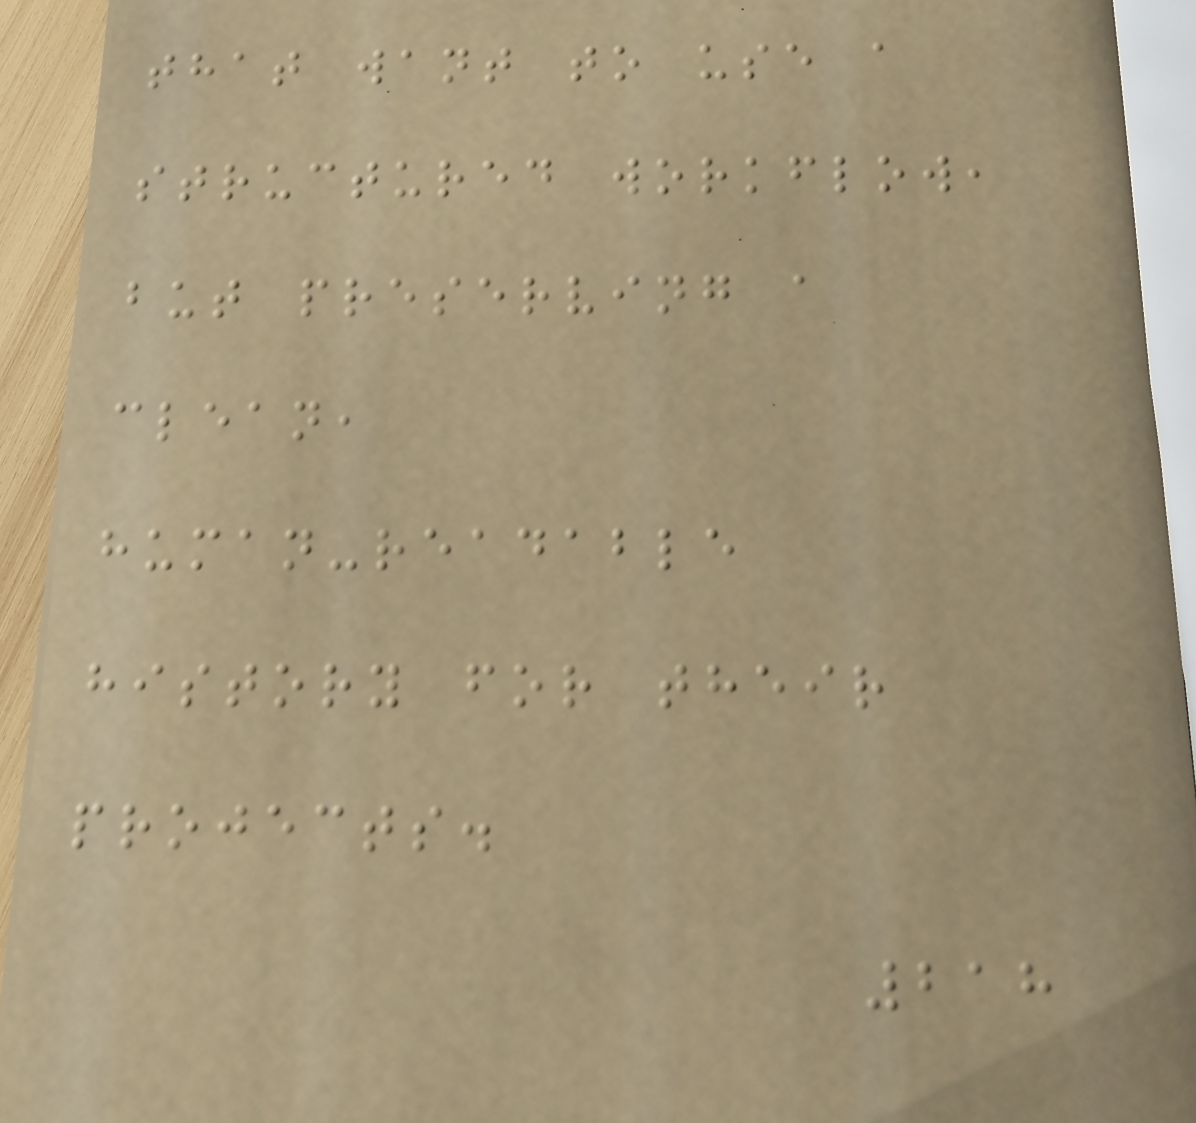that want to use a
structured workflow,
but preserving a
clean,
human-readable
history for their
projects.
218
